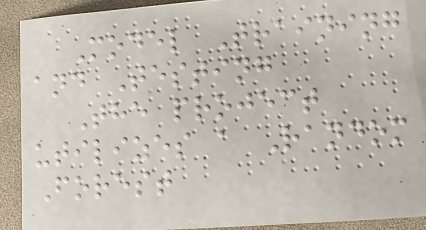Model Training
and Testing
The project
utilizes a Random
Forest
